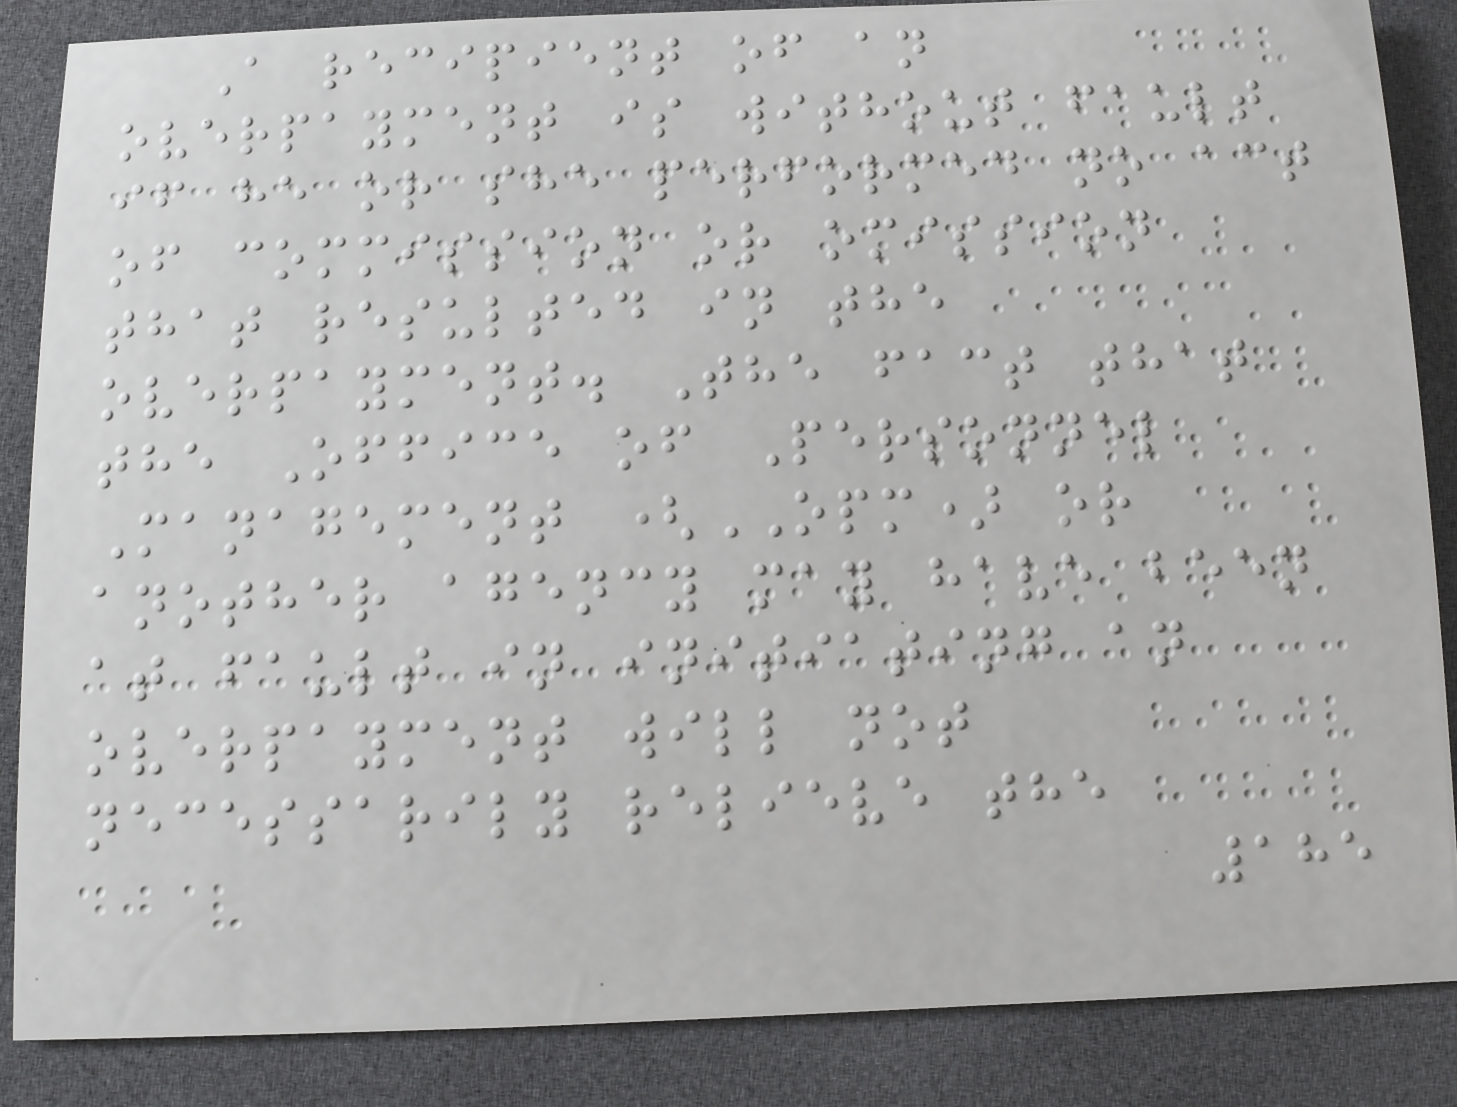A recipient of an
overpayment is without fault
if he or she performed no act
of commission or omission
that resulted in the
overpayment. The fact that
the Office of Personnel
Management (OPM) or
another agency may have been
at fault in initiating an
overpayment will not
necessarily relieve the
185
